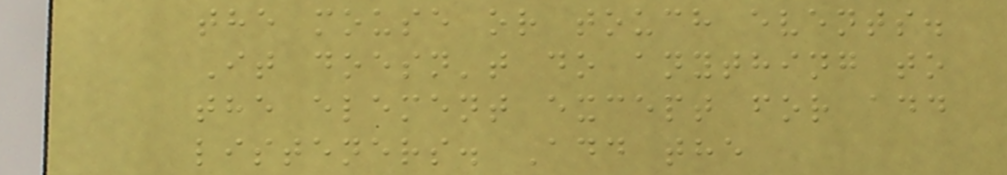the mouse or touch events.
It doesn't do anything to
the element except for add
listeners. Add the
